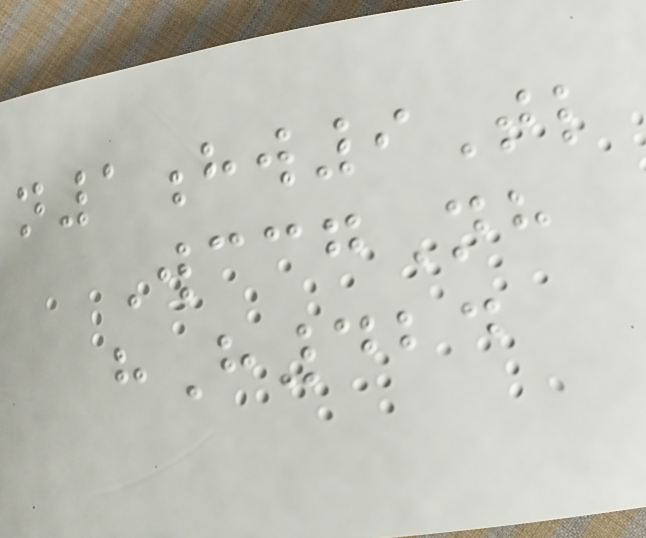n1hw9Tl
WccgNh
hH424
